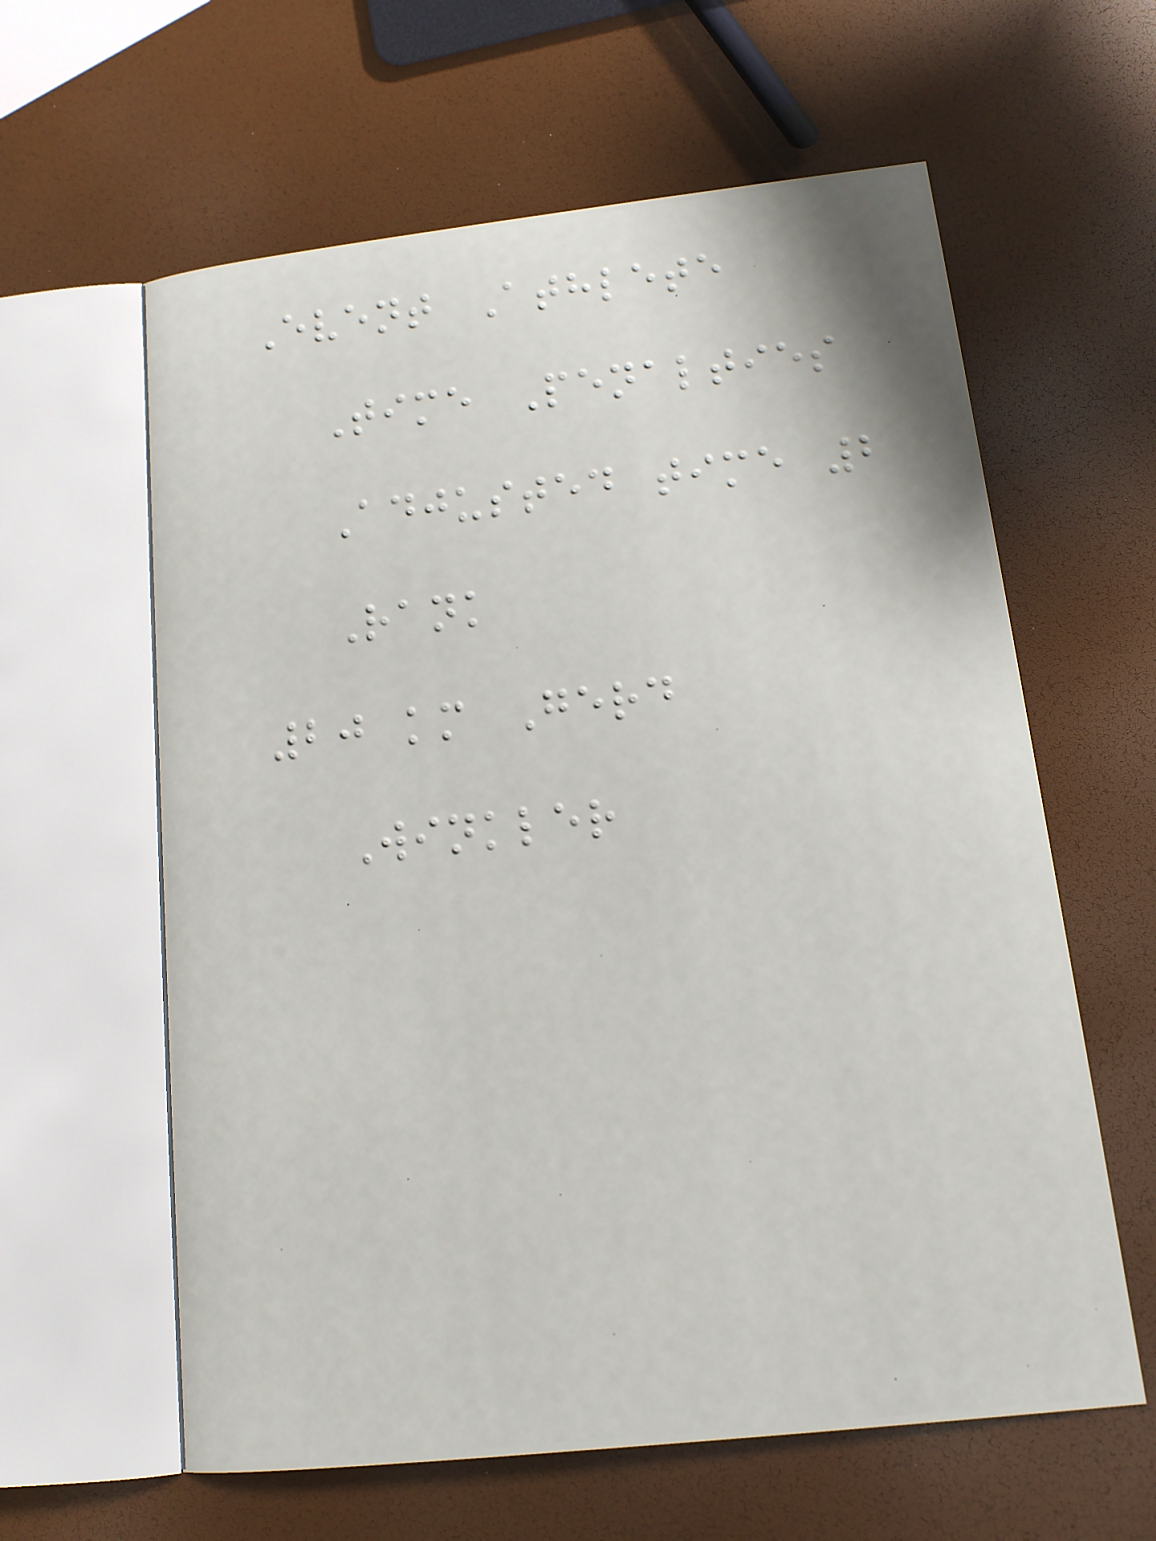Event Athlete
Time Penalties
Adjusted time 2
Rank
20 km Gerd
Winkler
